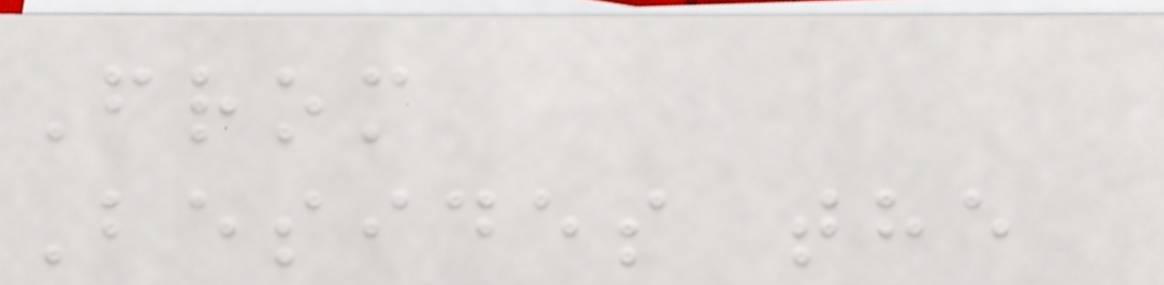From
Besides the
